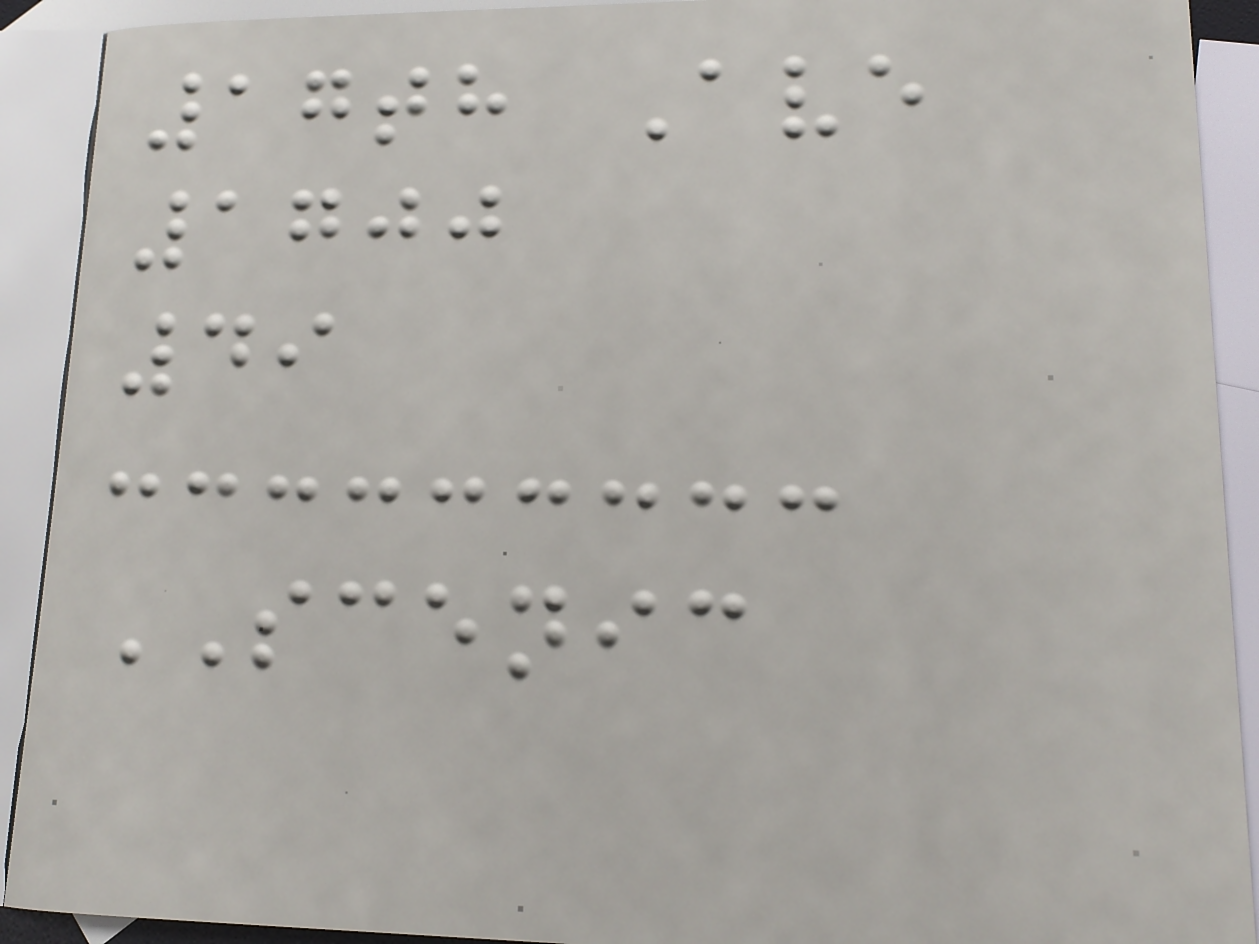17th Ave
1700
49
SCENIC
